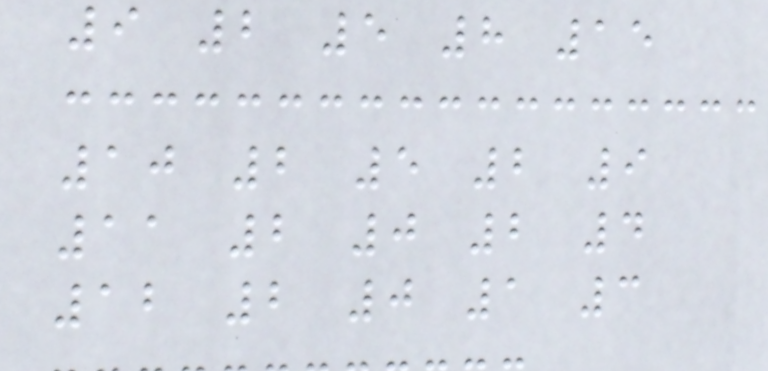9 2 5 8 15
10 2 5 2 9
11 2 0 2 4
12 2 0 1 3
